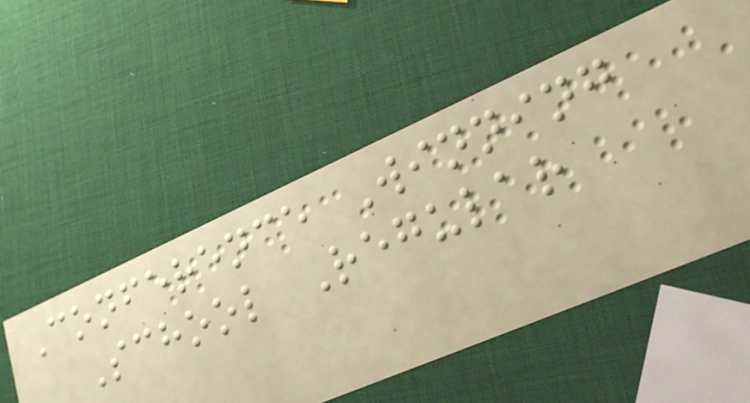Conference Winning
School Regular
